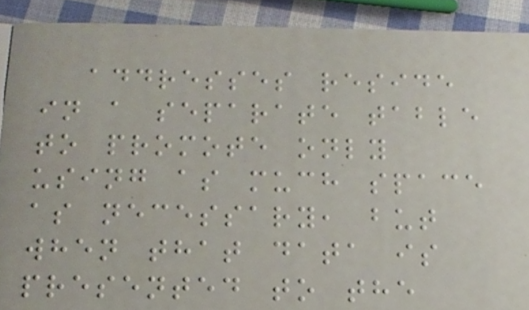addresses reside
in a separate table
to promote only
using as much space
as necessary, but
when that data is
presented to the
